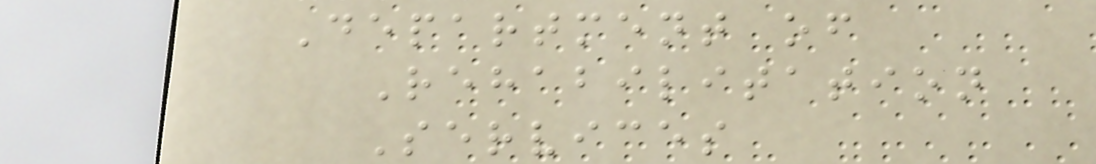Department of
Rehabilitation
Services
